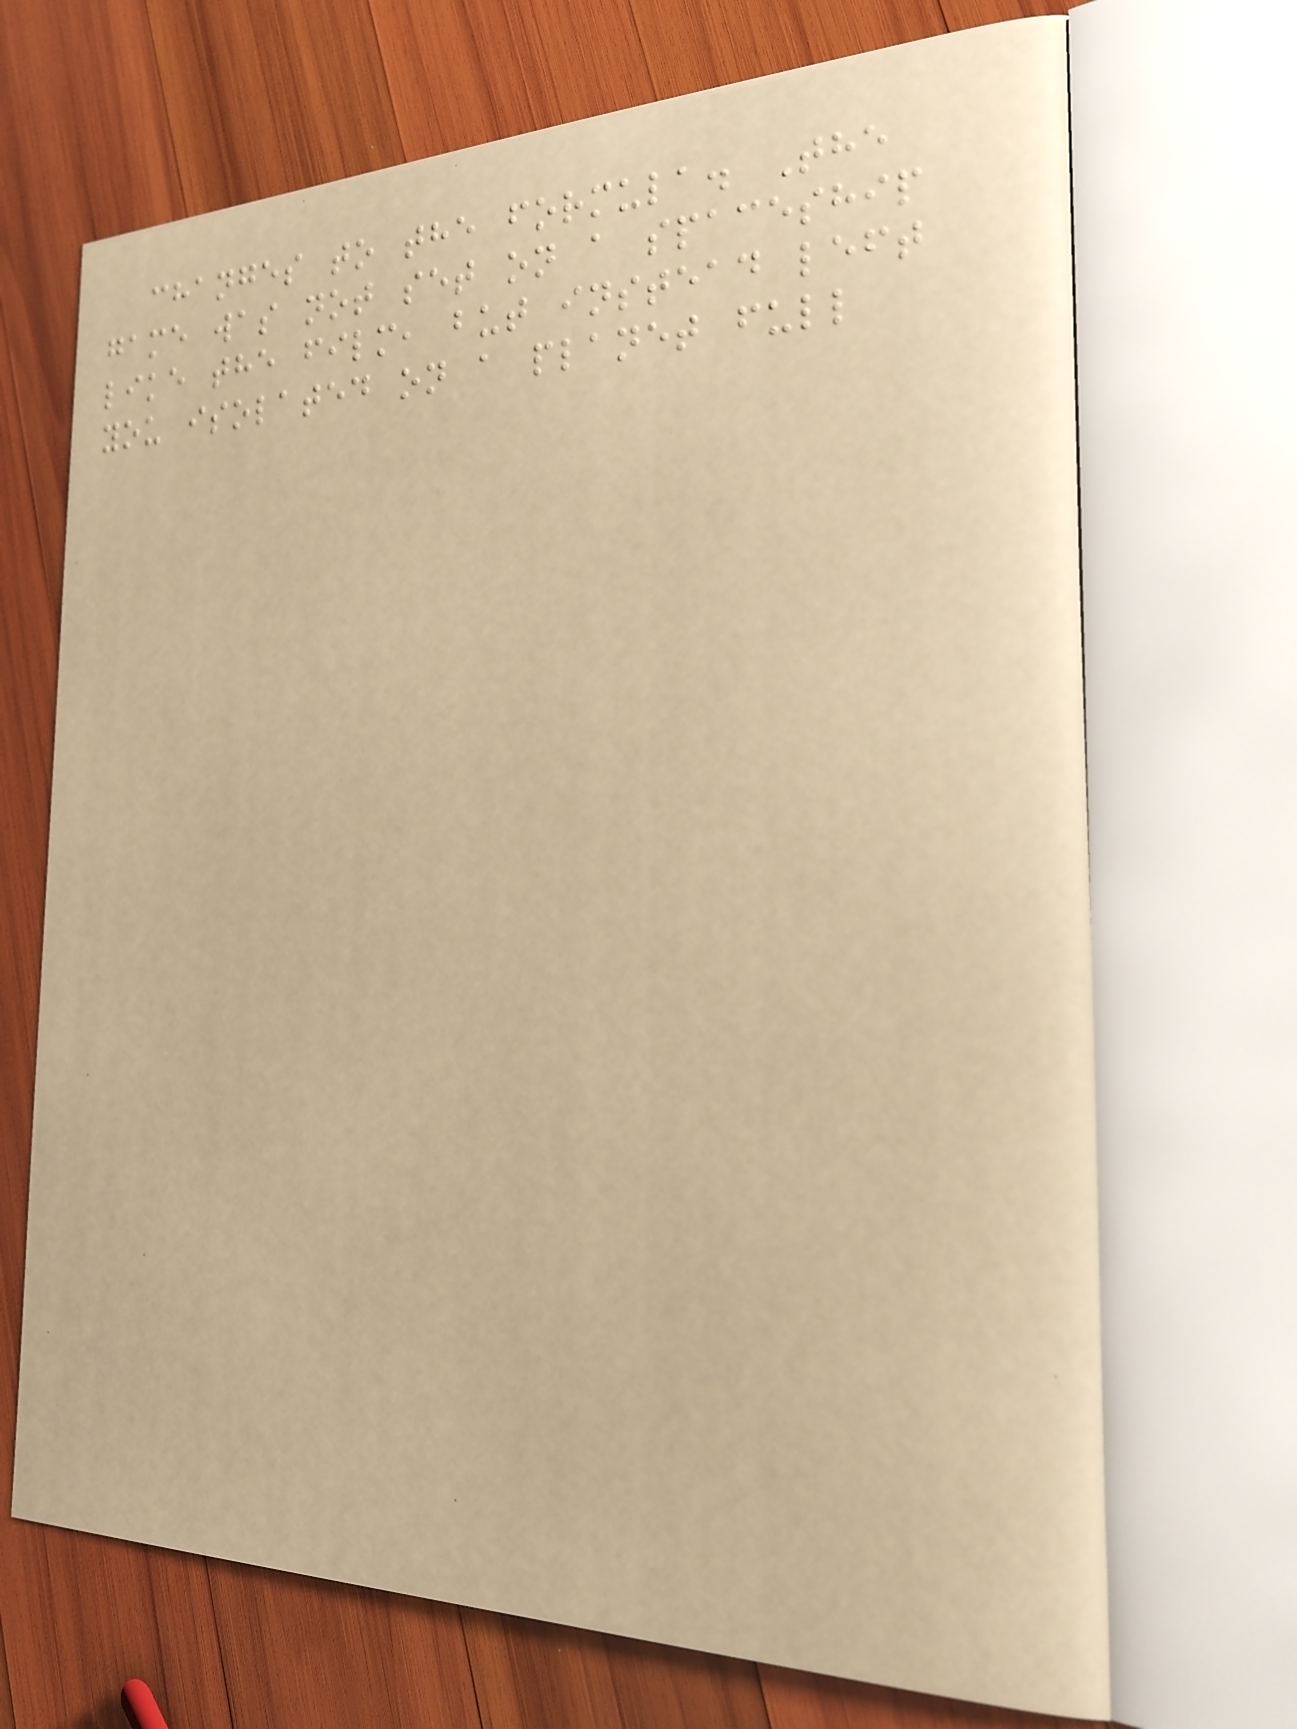changes to the formula. The
game was not set on a spaceship
like the film, but instead left
you isolated on a planet full
